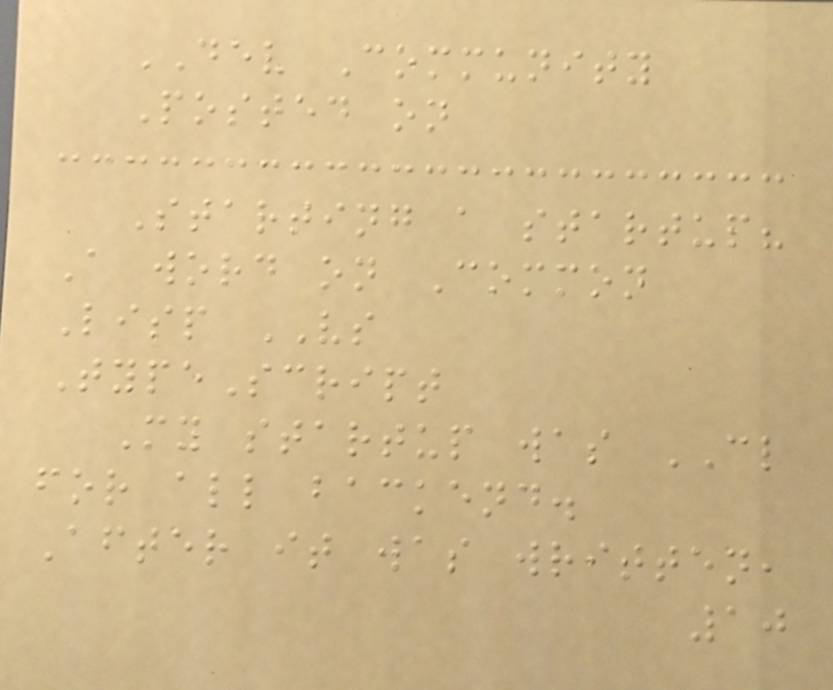DEV Community
Posted on
Starting a startup?
A word on Common
Lisp VS
TypeScript
My startup was CL
for all backend.
After it was written,
10
